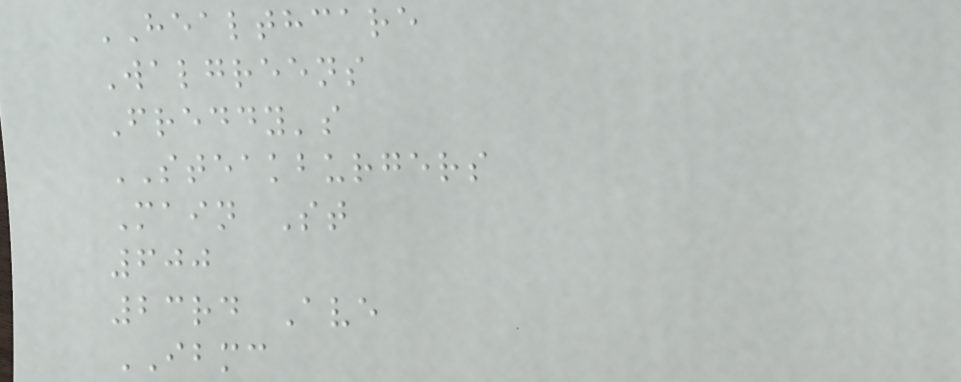HEALTHCARE
Walgreens
Freddy's
STEAKBURGERS
Main St
600
23rd Ave
IBMC
